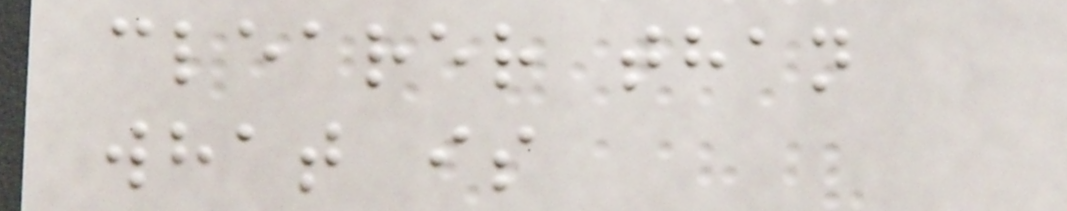clearer than
what is
